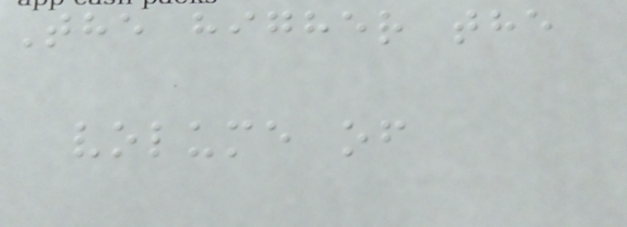The higher the
volume of
